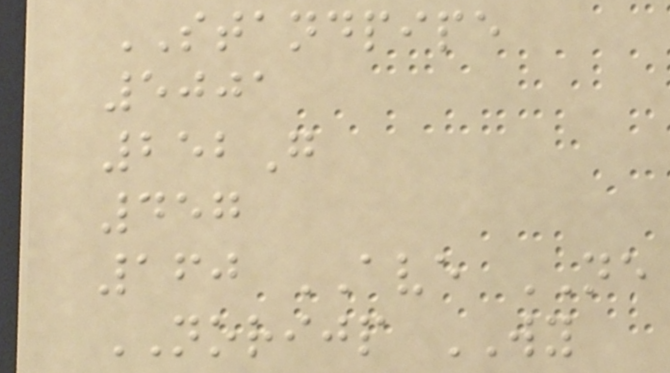STANDPIPE
5001
252G
457
160 AVE NE
NORIJP WY
